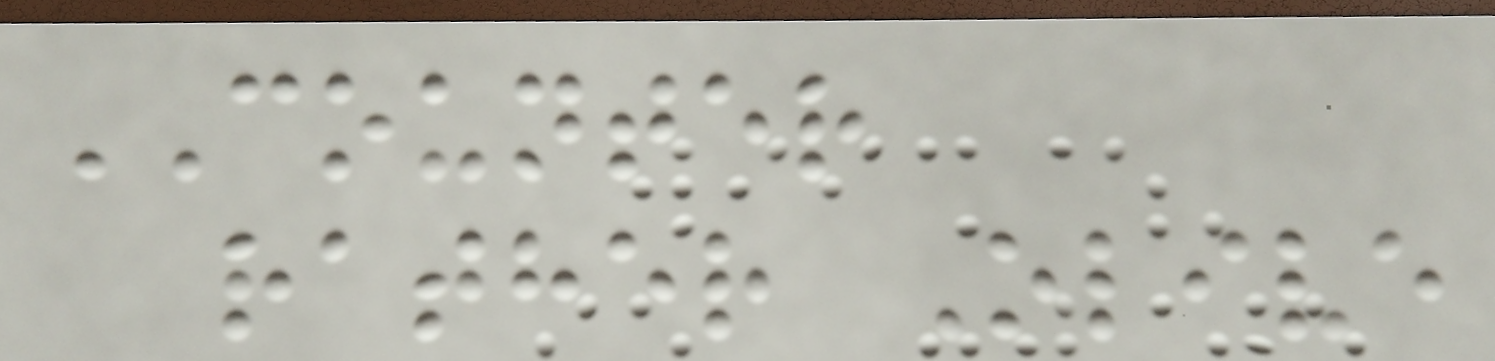COUNTER
rather Olive
